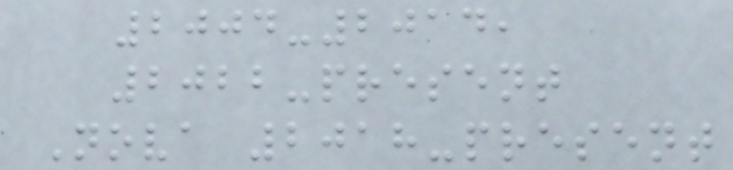2004-2014,
2022-present
Nova 2018-present
